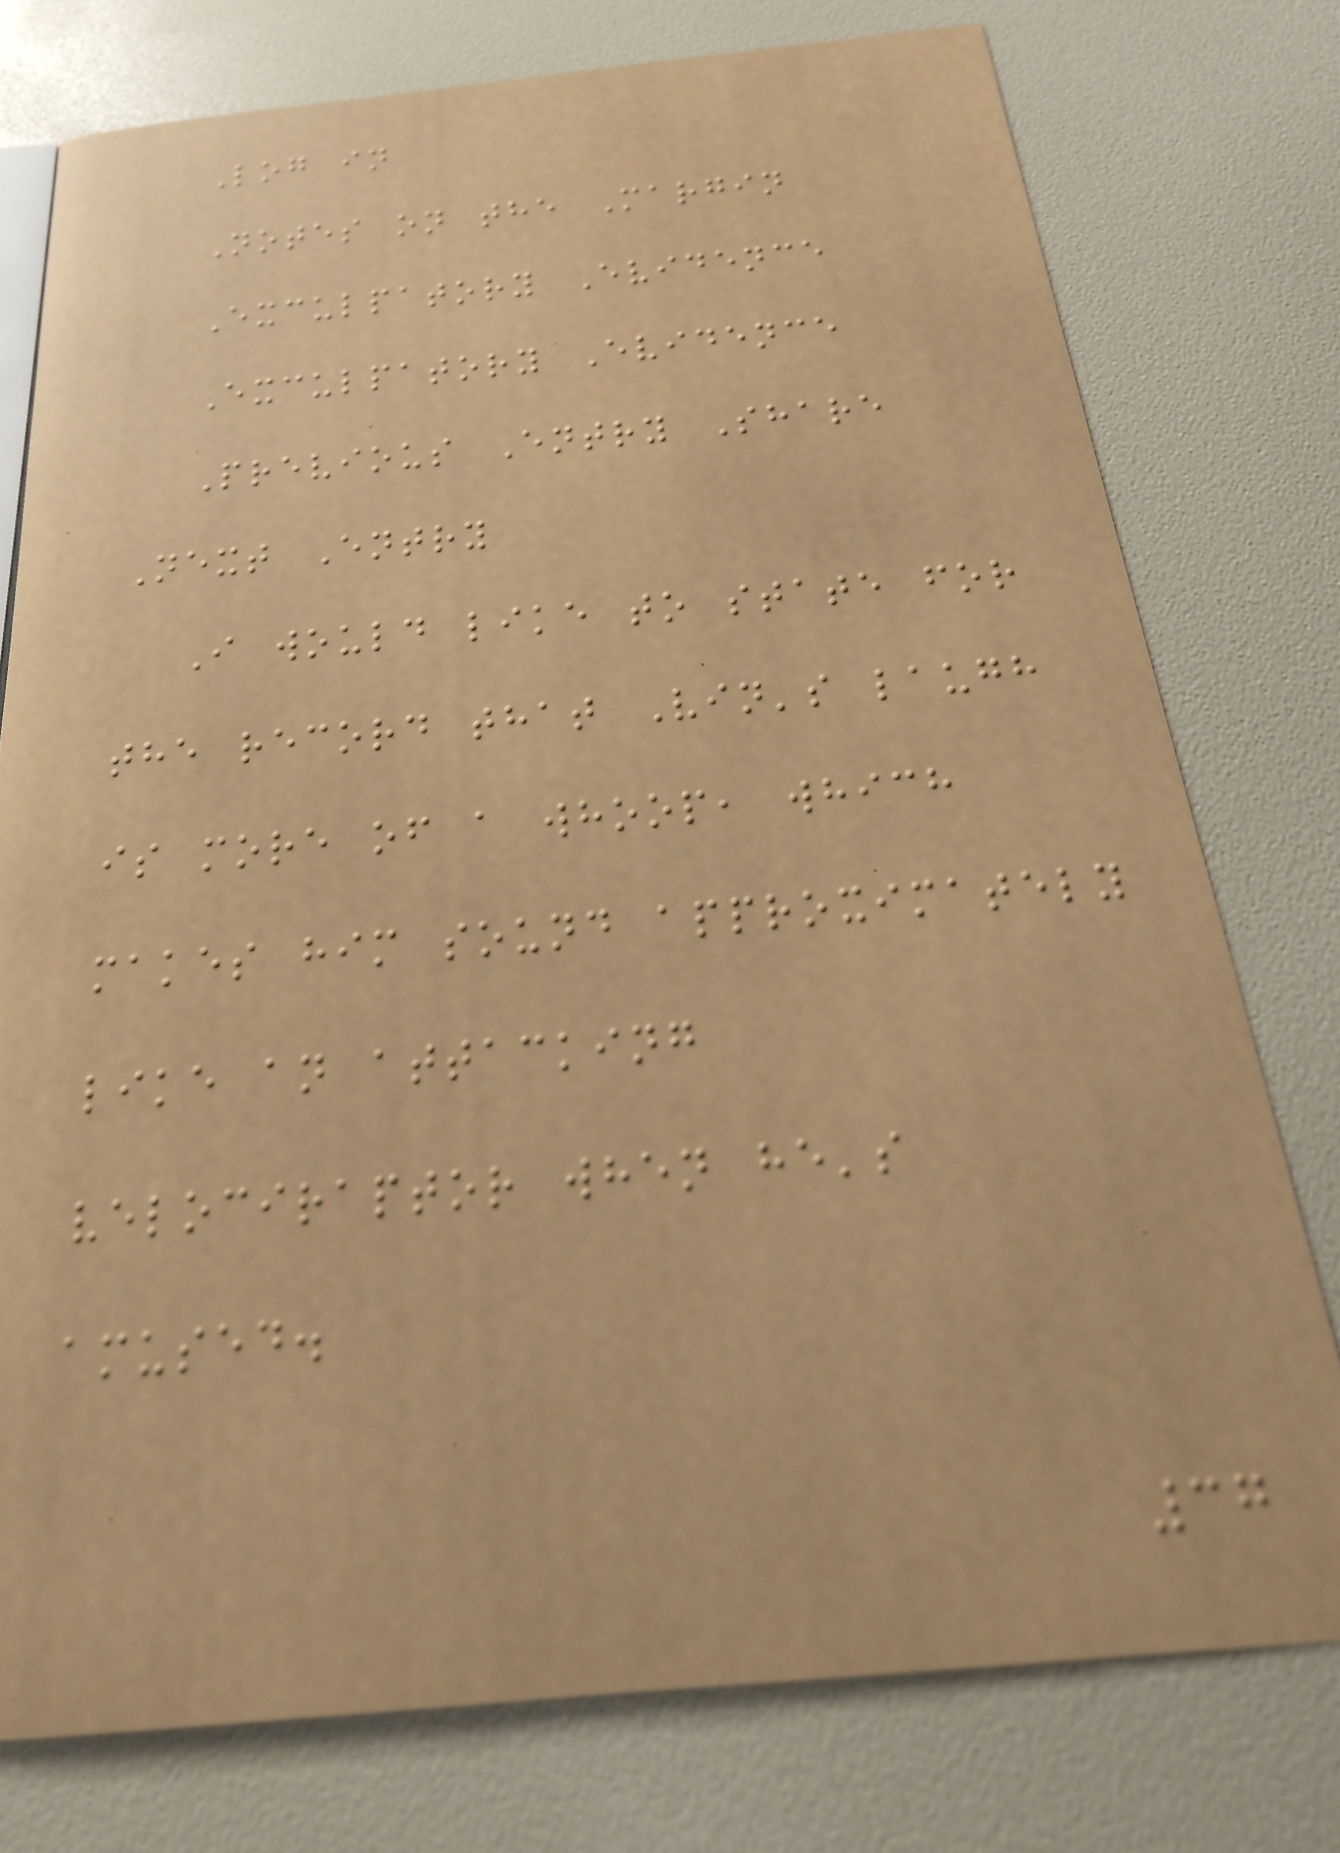Log in
Notes on the Margin
Exculpatory Evidence
Exculpatory Evidence
Previous Entry Share
Next Entry
I would like to state for
the record that Vin's laugh
is more of a whoop, which
makes him sound approximately
like an attacking
velociraptor when he's
amused.
37
